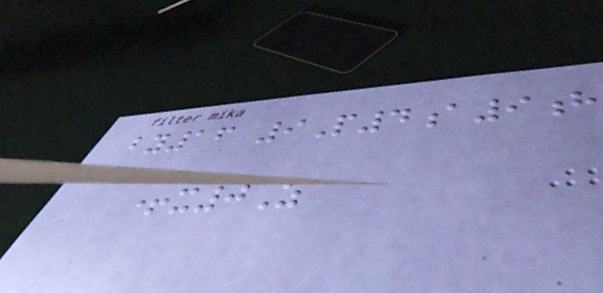by16 9P4a9h
+x0Z
